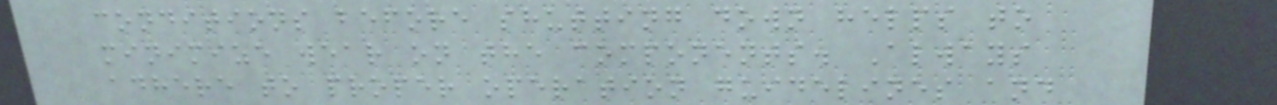conditions before shutting down helps to
minimize wear on the components. Always
adhere to proper operation guidelines and
